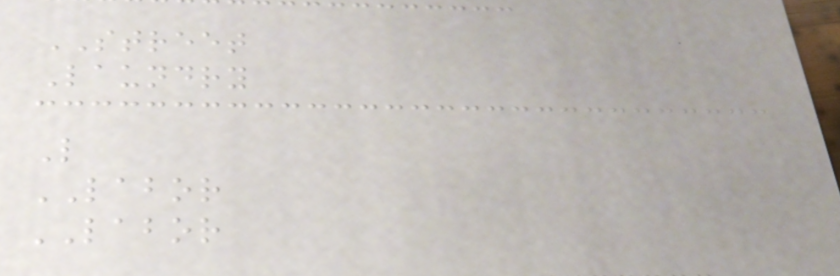STREET
Laundry
L
LABOR
LABOR
